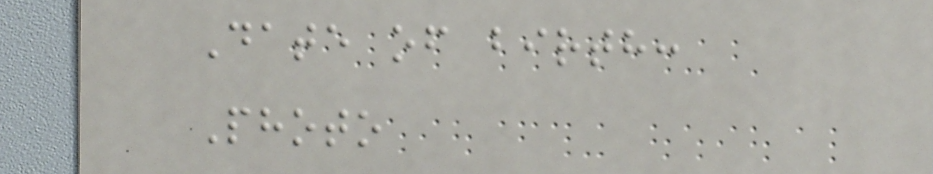Date of birth:
Photo
